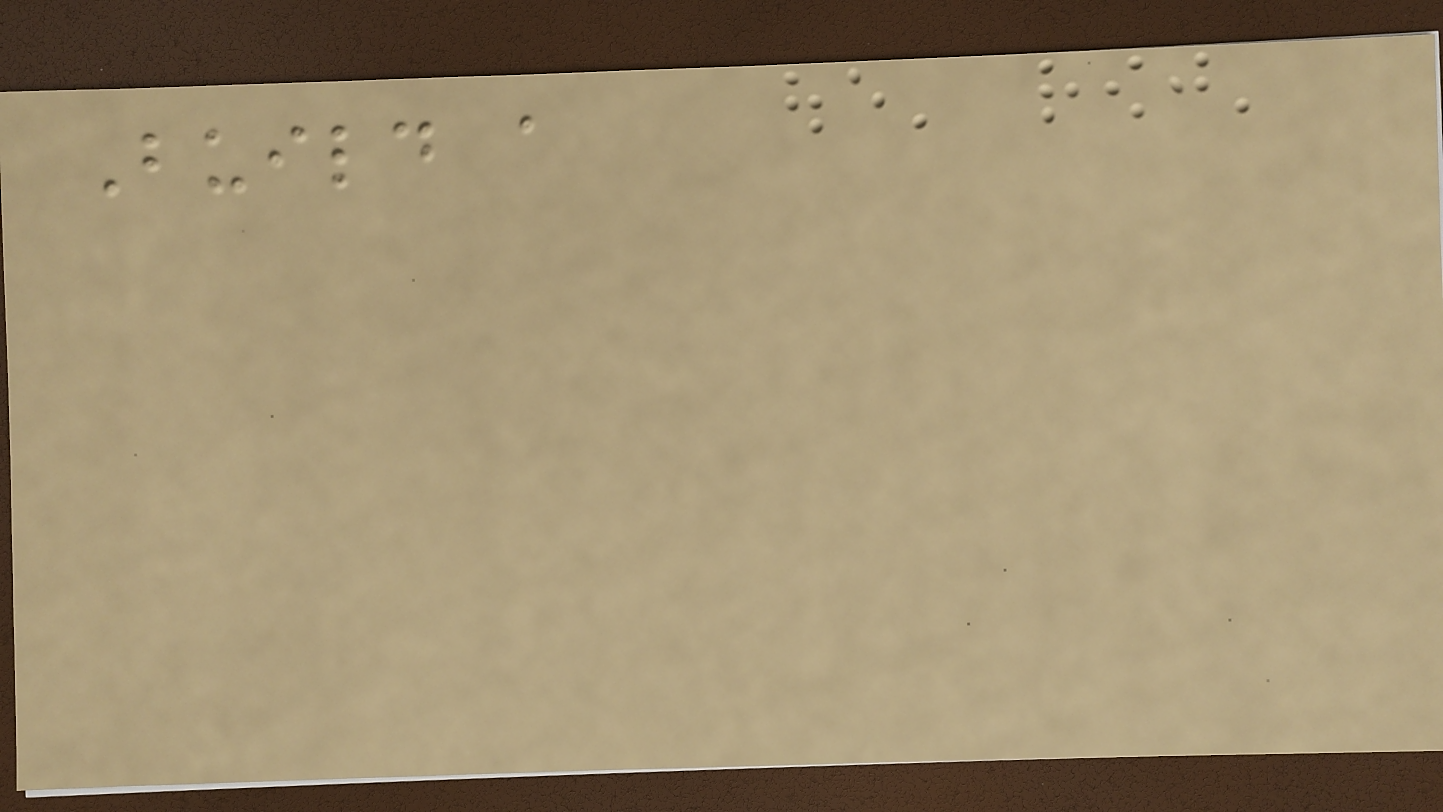Build a
